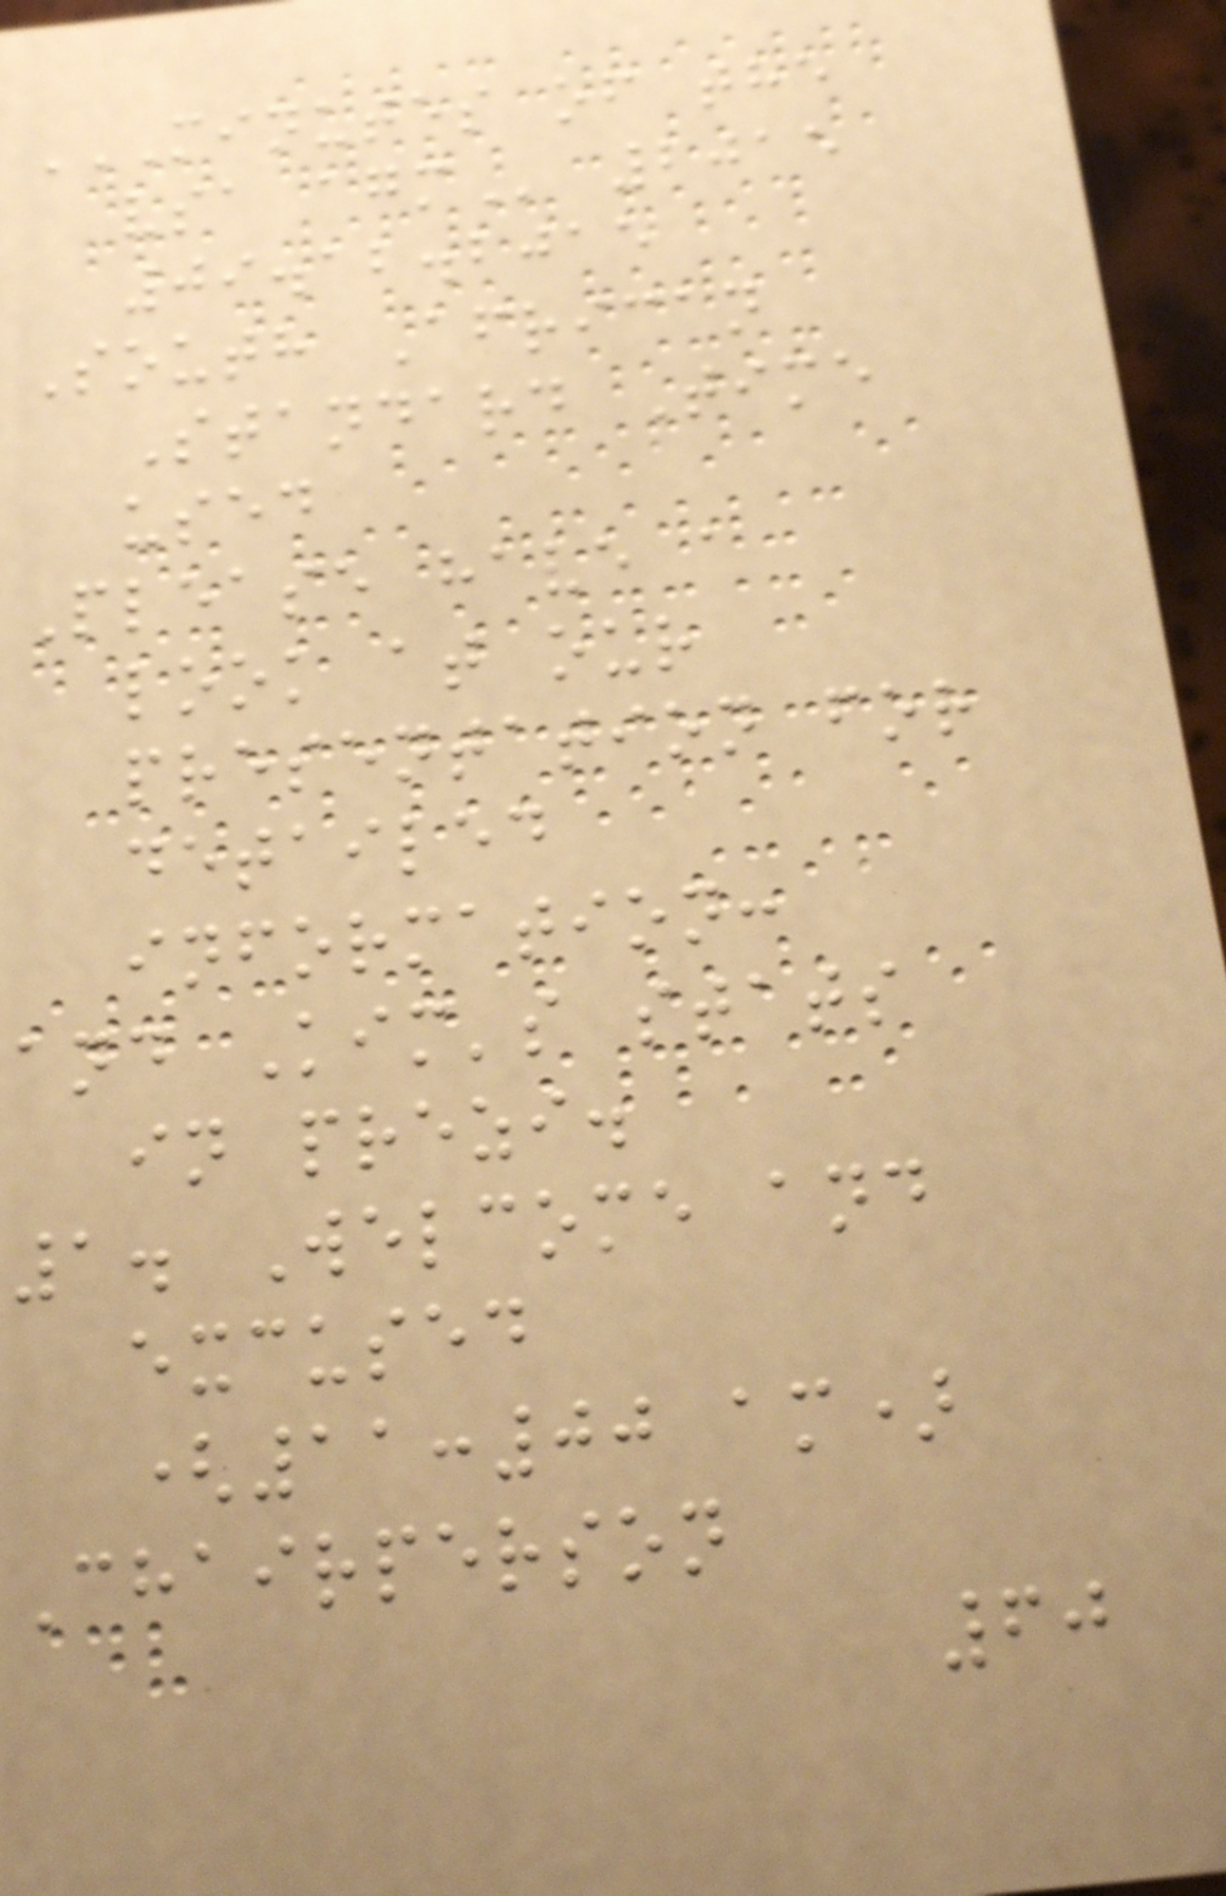MINUTES OF THE
VSA AGM 2015
09.12.2015
South African
Standard Time
used
Please have a
look at our
presentation for
detailed
information:
and Kim's stats
in prezi.
1. Welcome and
excused
(11:00 am)
Chairperson
60
